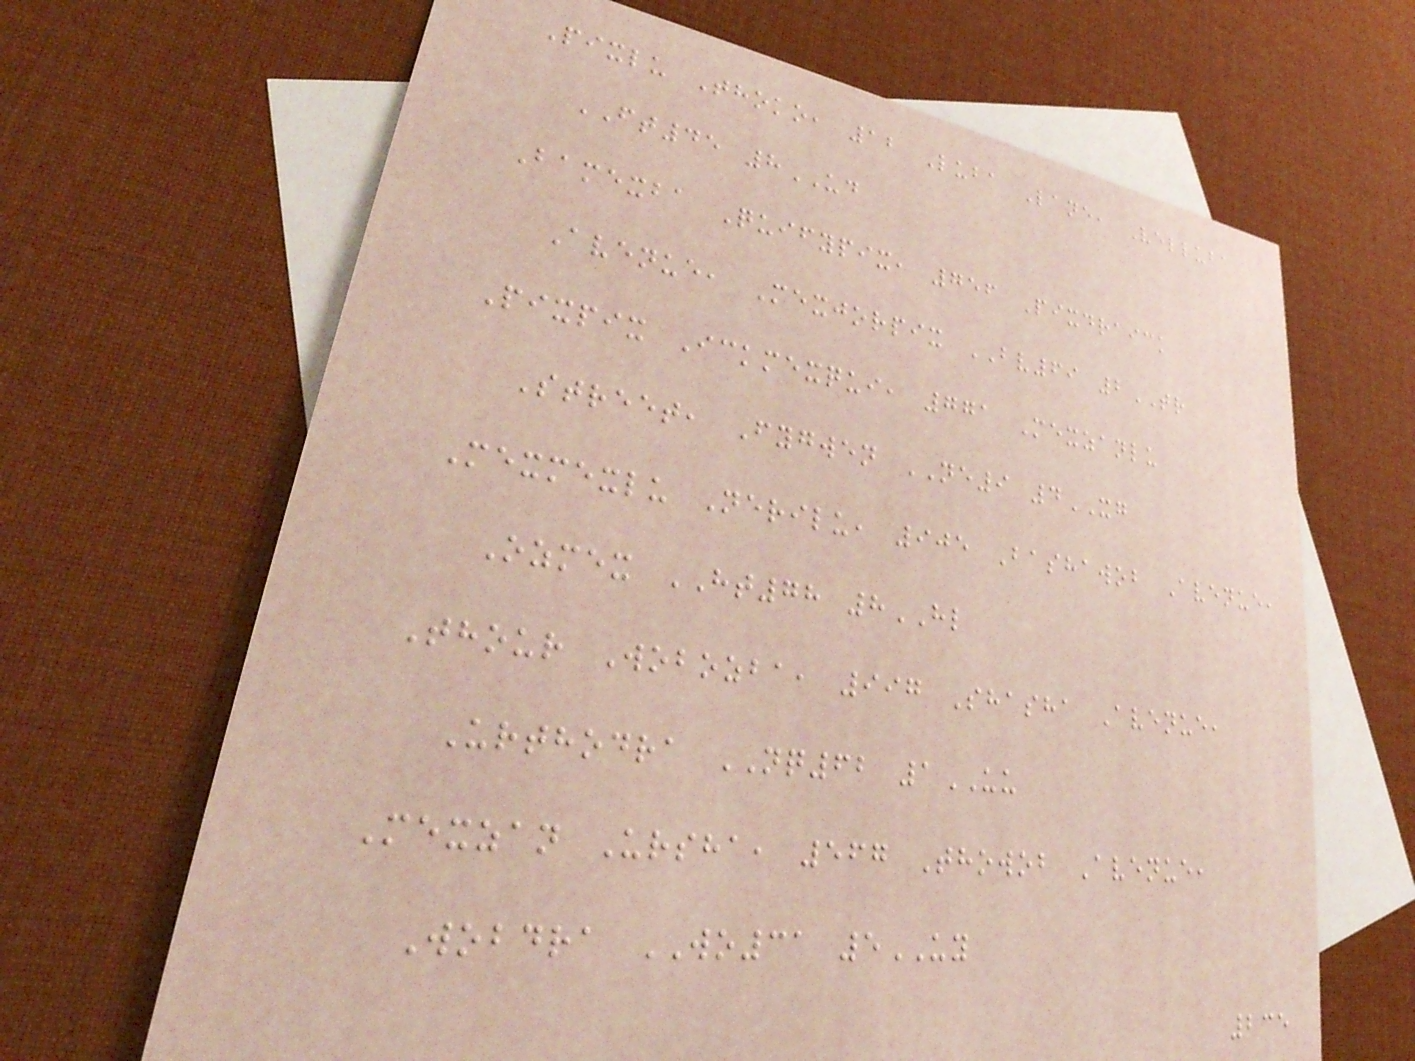Pixlu Thoko, 12 Luba Lane, Velluba
FT45 8UD
Bamexba Quifypix, 756 Pixdraick
Avenue, Mexjorpix BV69 2TR
Pixpix Ickmexqui, 771 Mexzanlu
Street, Fygwen NE9 4XG
Mexmexlu Nerilu, 905 Bashawob Avenue,
Ozmex HT78 8HL
Thour Wobozba, 997 Shasha Avenue,
Urthodra NQ62 1UU
Mexzan Ursha, 567 Thowob Avenue,
Wobdra WO31 5UY
235
